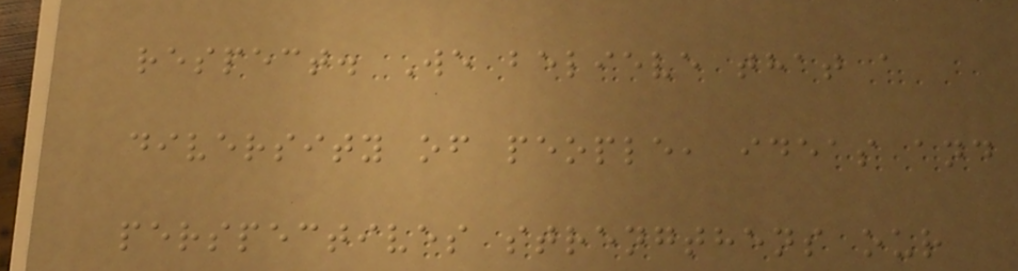respect. We believe that a
diversity of people, ideas and
perspectives strengthens our
